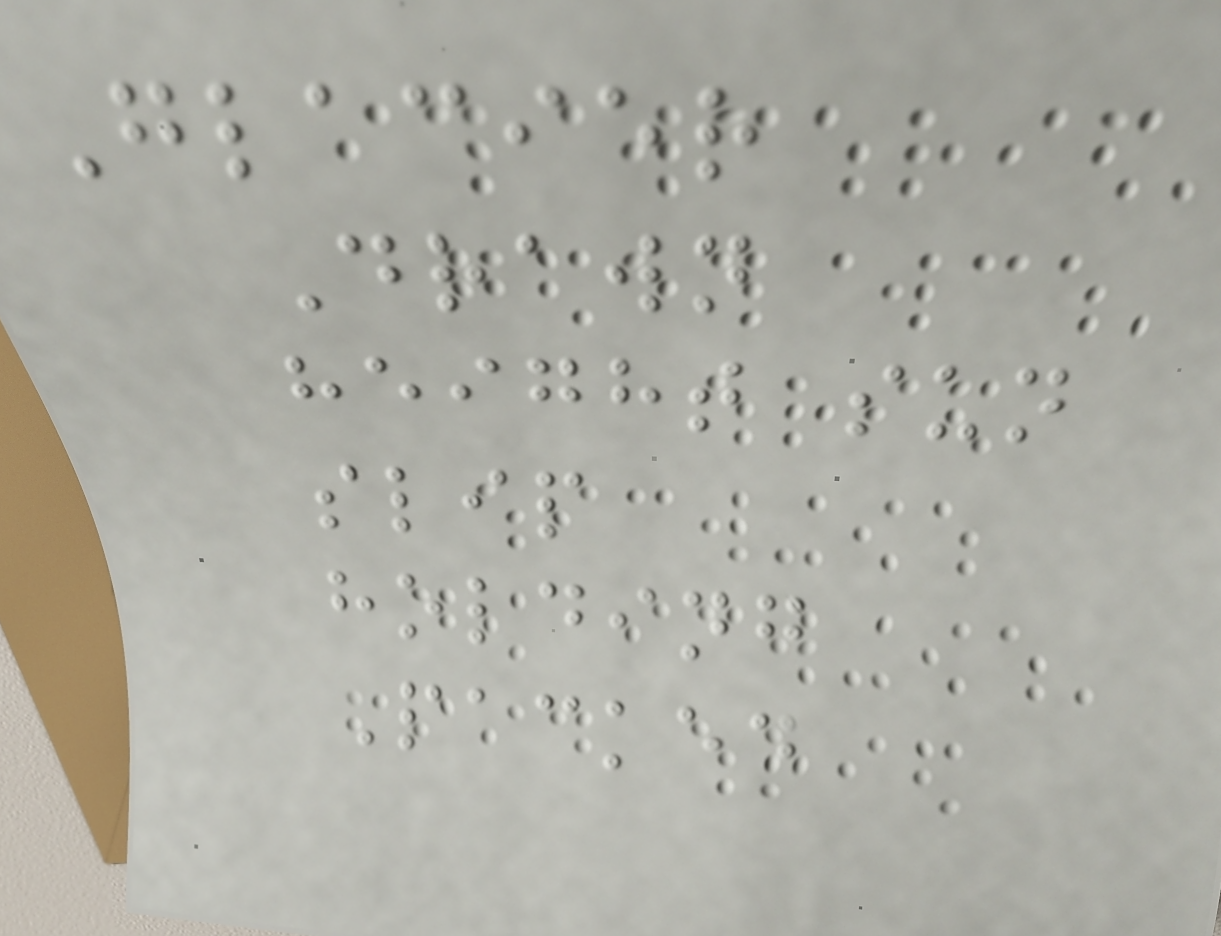Glacier
Drawn
height sun
slip
holding
Packed
